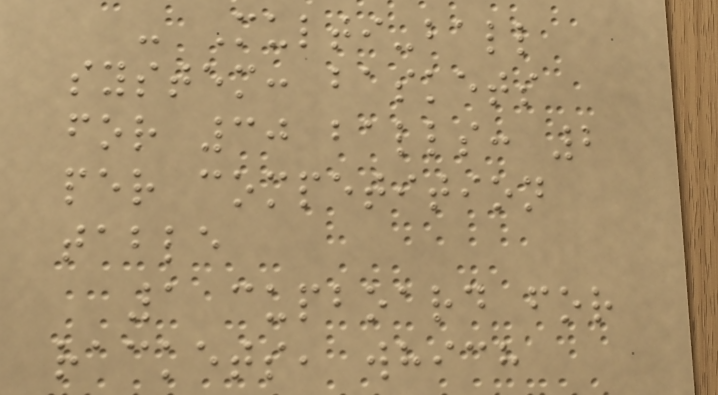- Multi-ball
system: baskets
for 30 balls: 2
per competition
table
1 cupboard for
rackets, which
